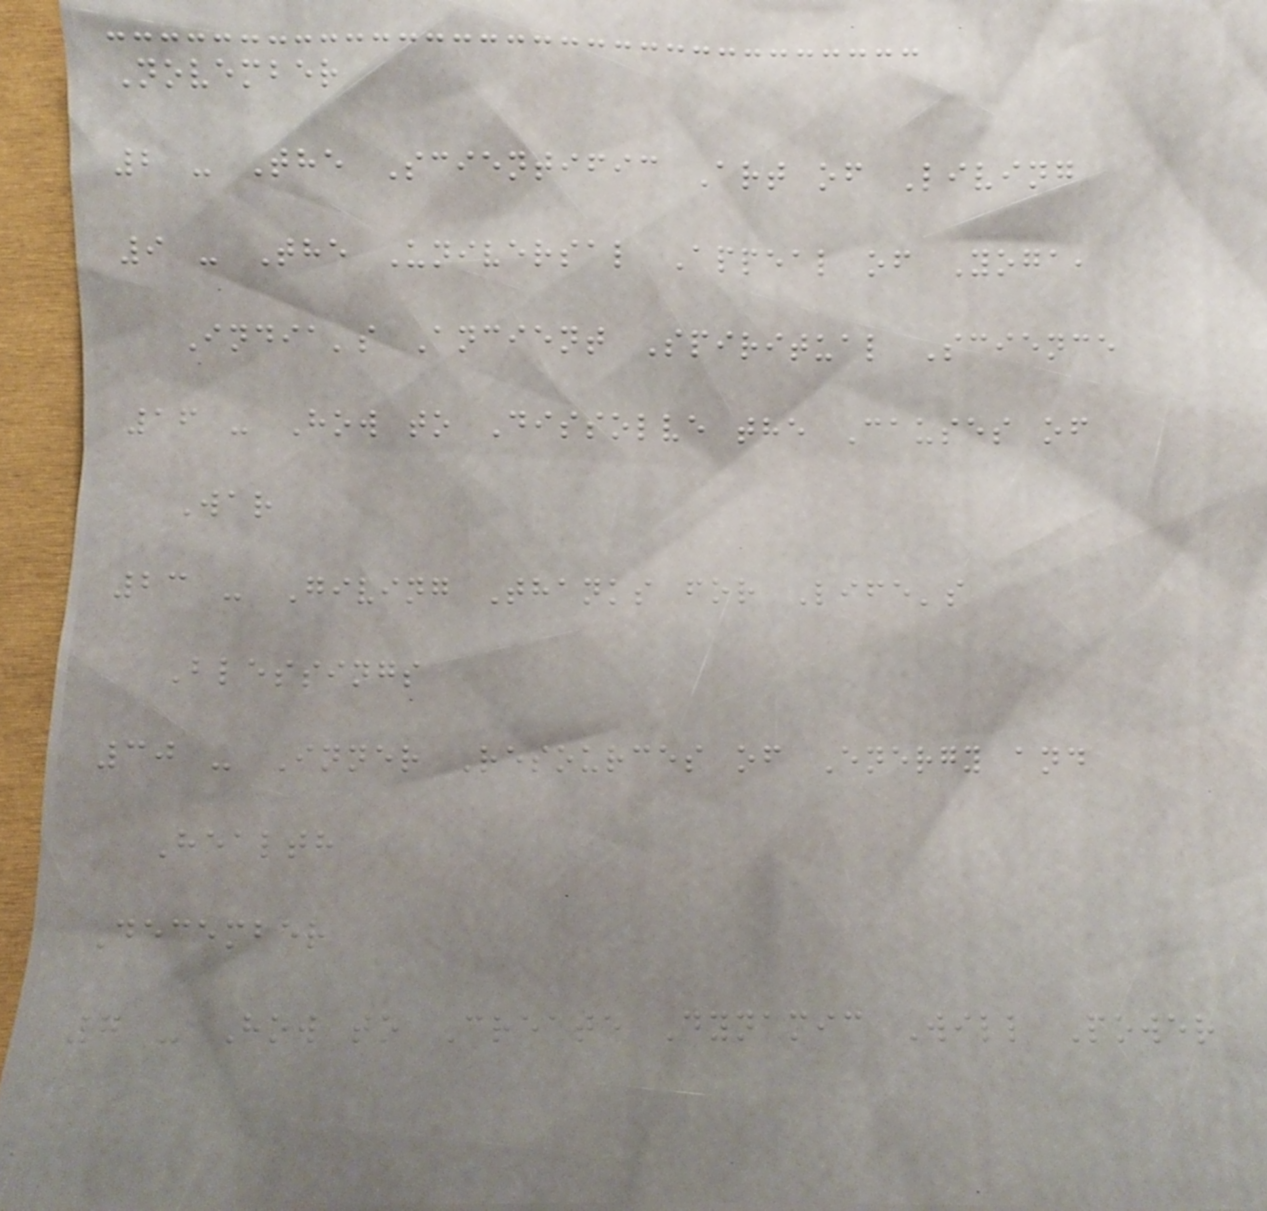November
2 - The Scientific Art of Living
9 - The Universal Appeal of Yoga,
India's Ancient Spiritual Science
16 - How to Dissolve the Causes of
War
23 - Giving Thanks for Life's
Blessings
30 - Inner Resources of Energy and
Health
December
7 - How to Create Dynamic Will Power
